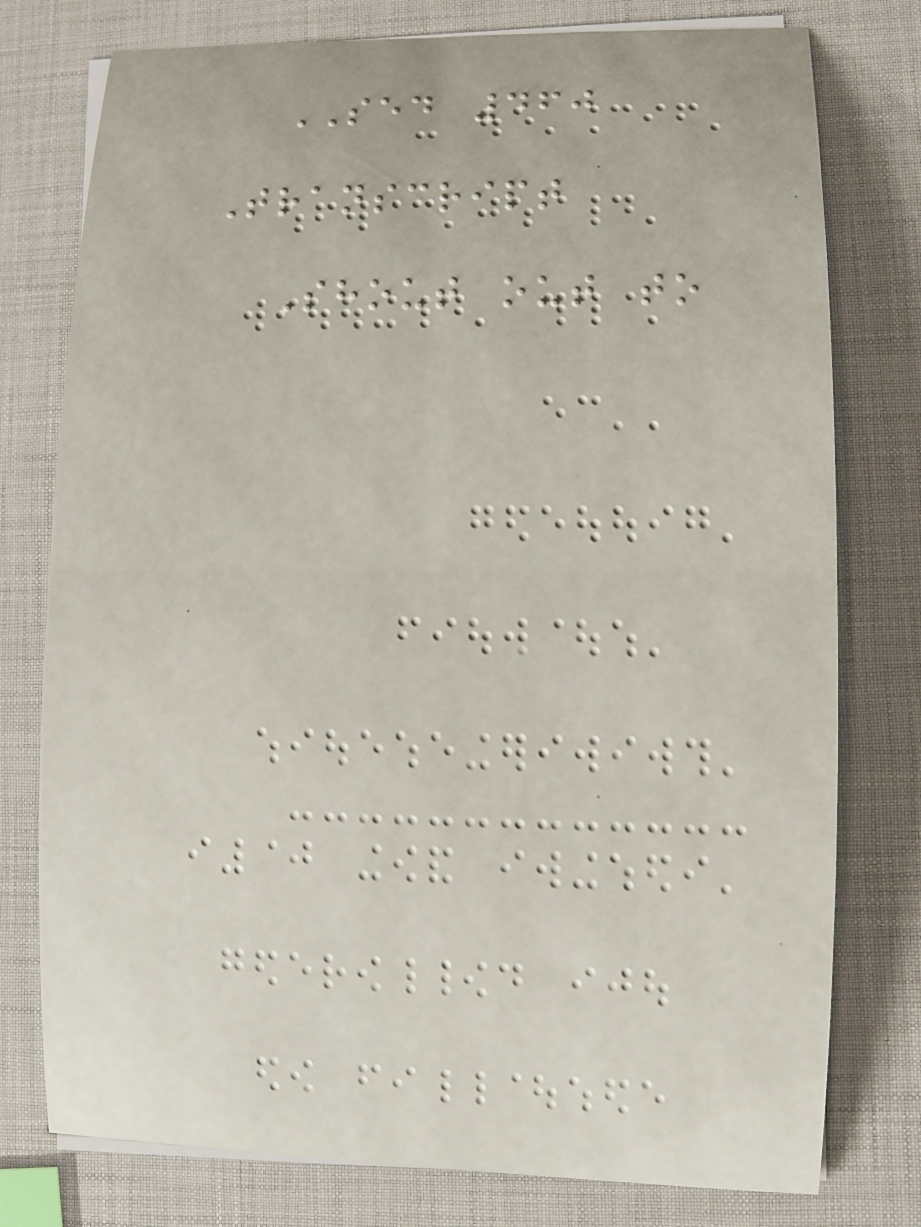SED 460
Transcript
Shout out to
